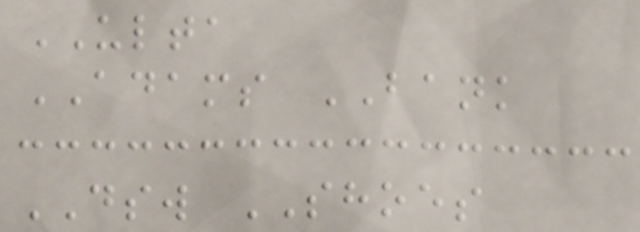ULTA
ADAMS BANK
DSW SHOES
